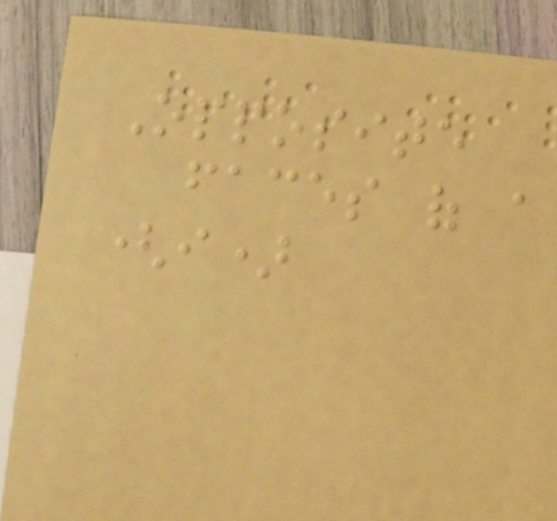Opposite
faces of a
(i)
